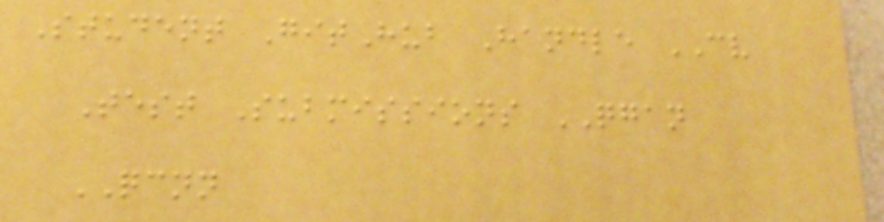Student GitHub Handle CV
Test Submissions QGAN
QCNN
